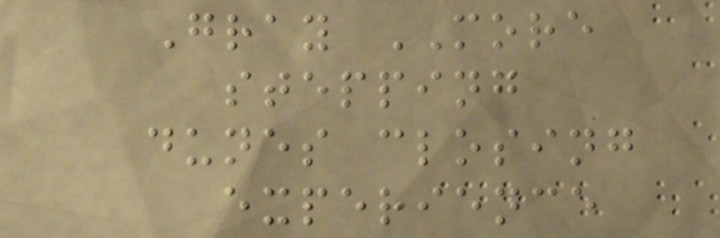Gray MORE
stepping
dunes closing
experience
